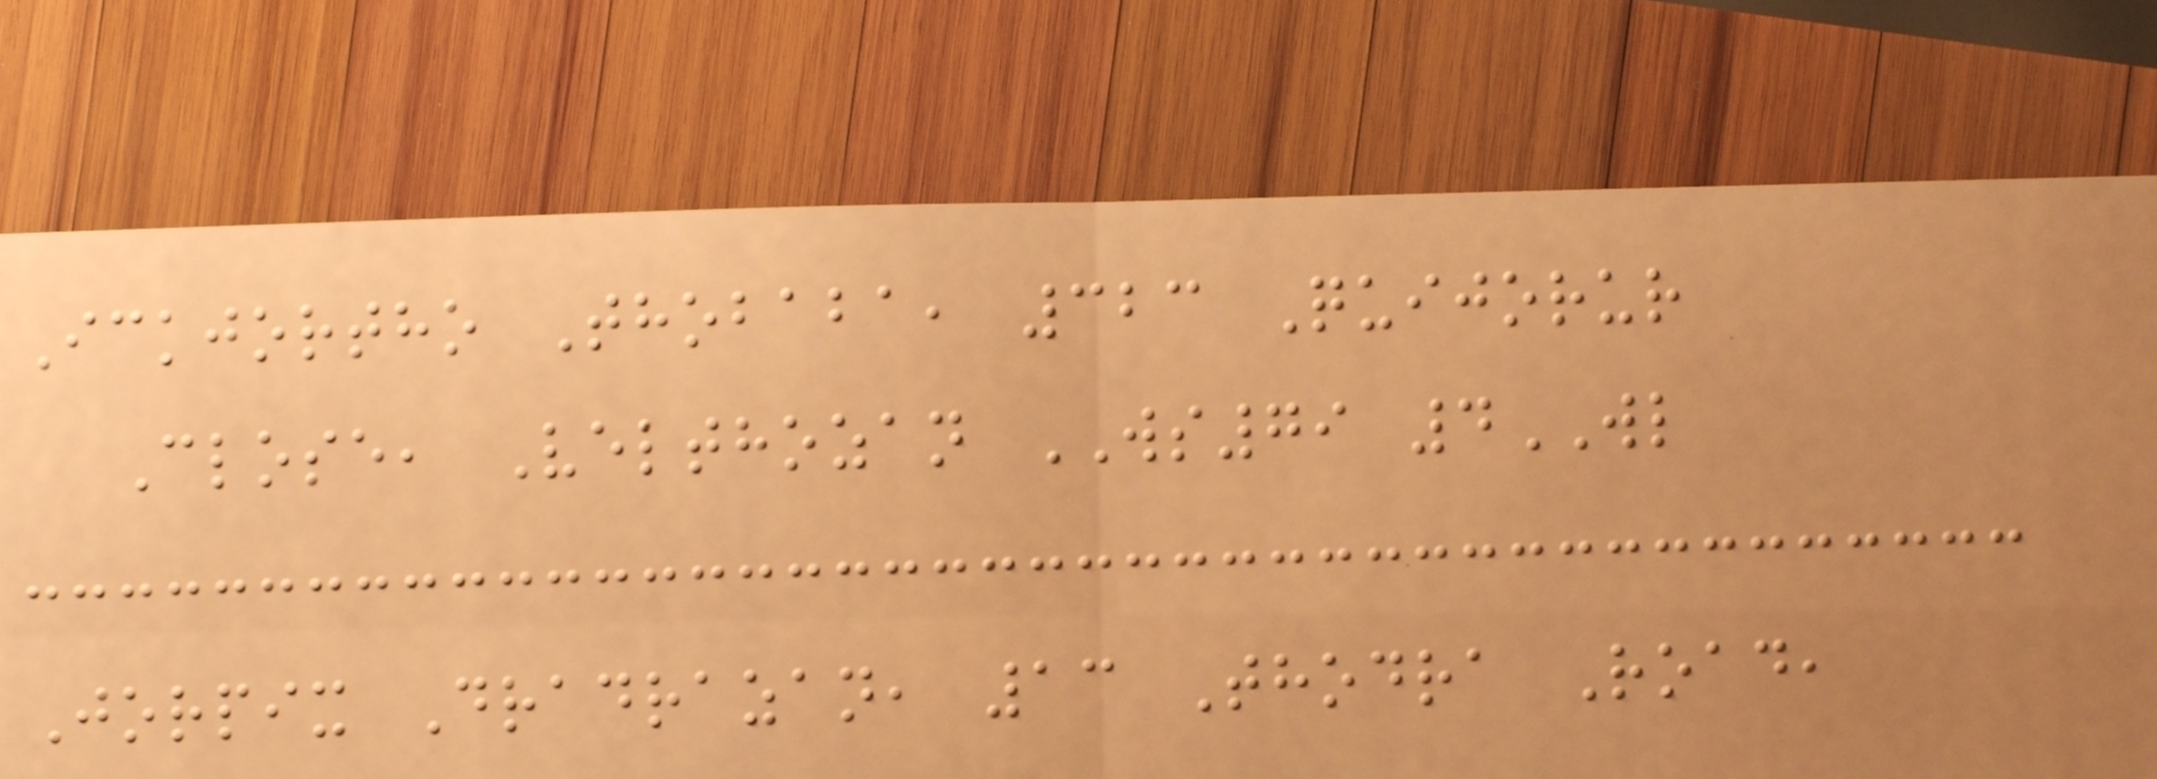Ickjortho Thobaba, 323 Quijorur
Close, Velthozan WS79 4WL
Jorpix Dradrazan, 13 Thodra Road,
